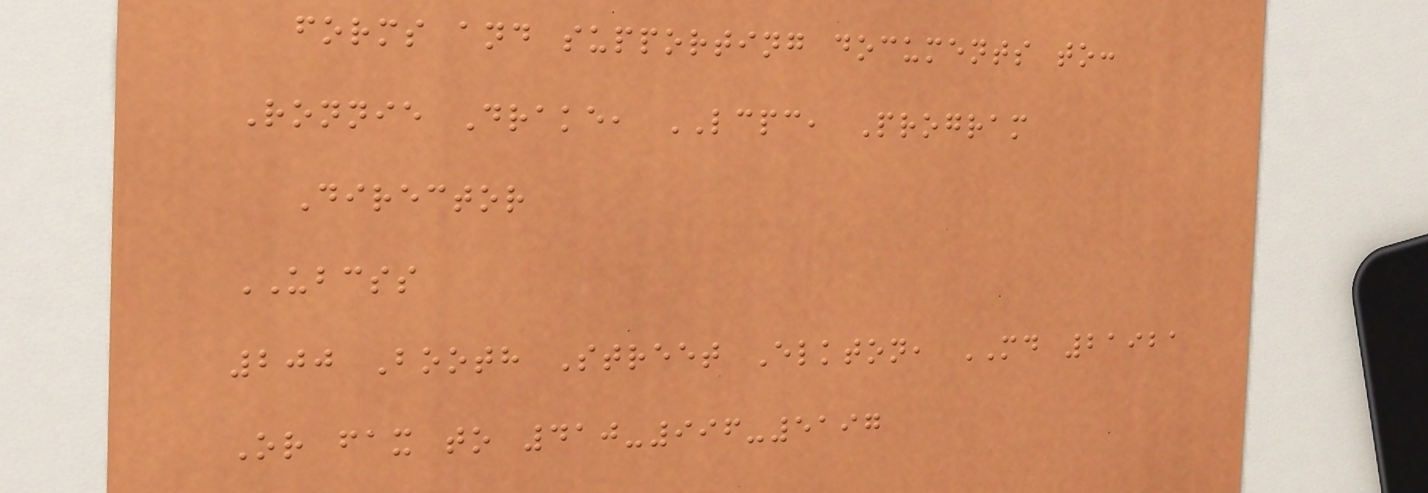forms and supporting documents to:
Ronnie Drake, LCPC, Program
Director
UBCSS
200 Booth Street Elkton, MD 21921
Or fax to 410-996-5197
